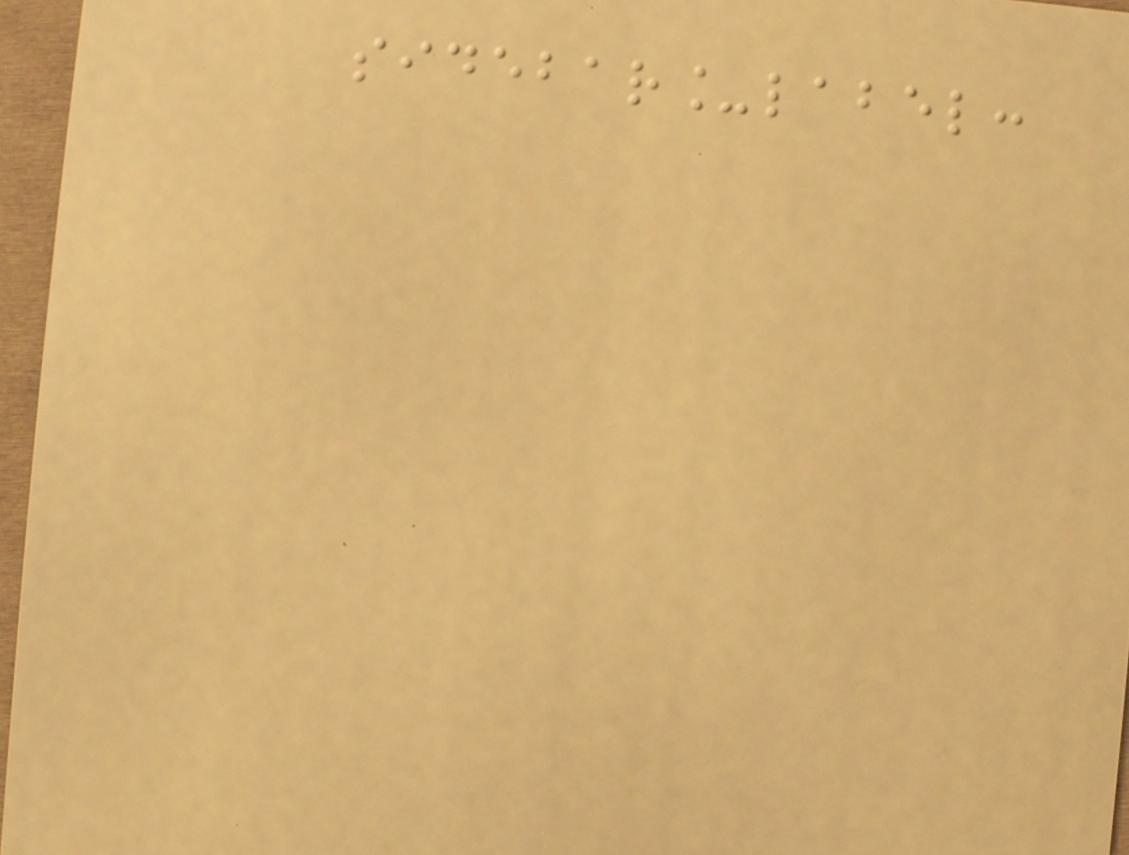sidebar_label:
